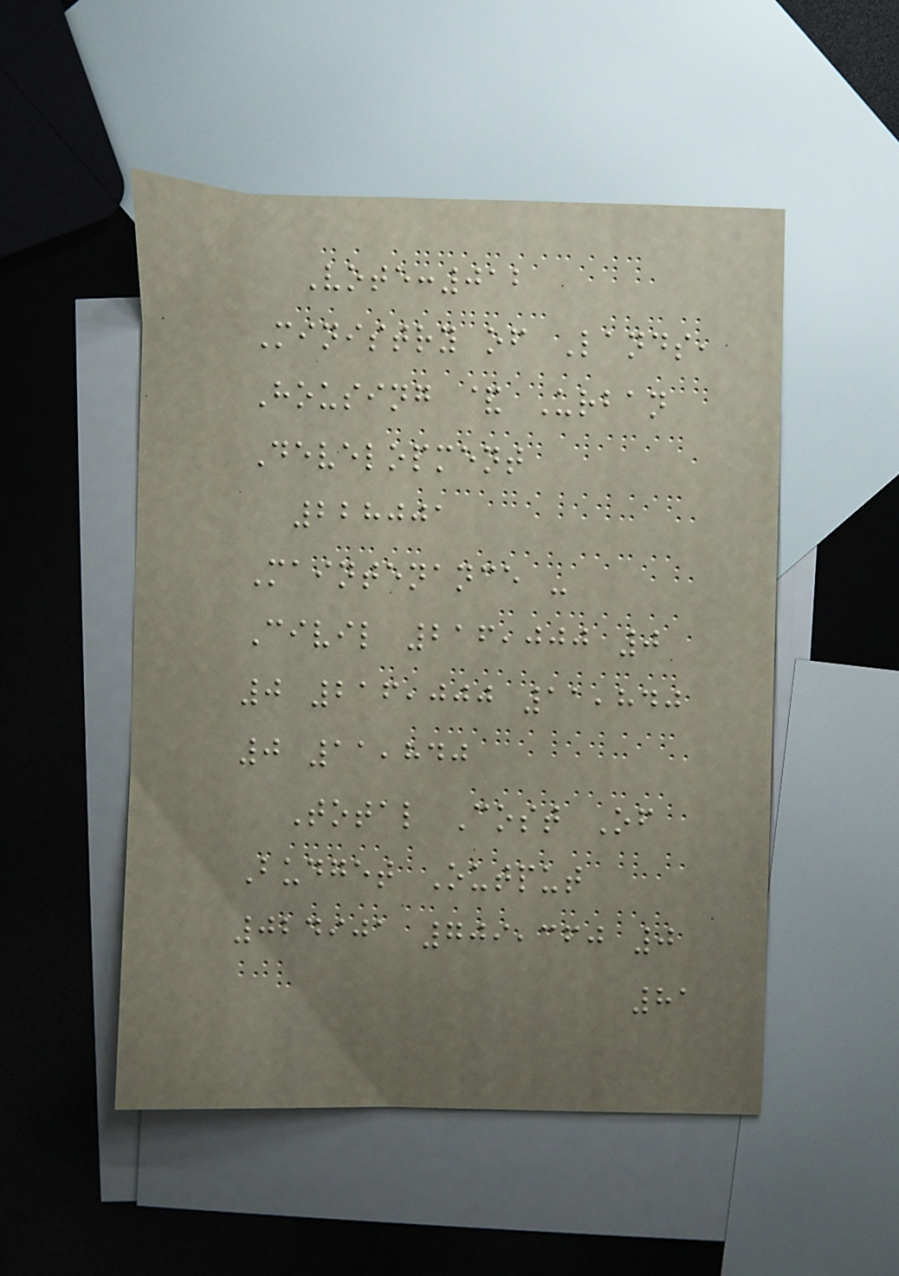Vote:012
Ministry of Lands,
Housing & Urban
Development
228001
Maintenance -
Civil 216,000 0
0 216,000 11,840
0 11,840
Total Cost Of
Budget Output
024901 709,360 0
81
